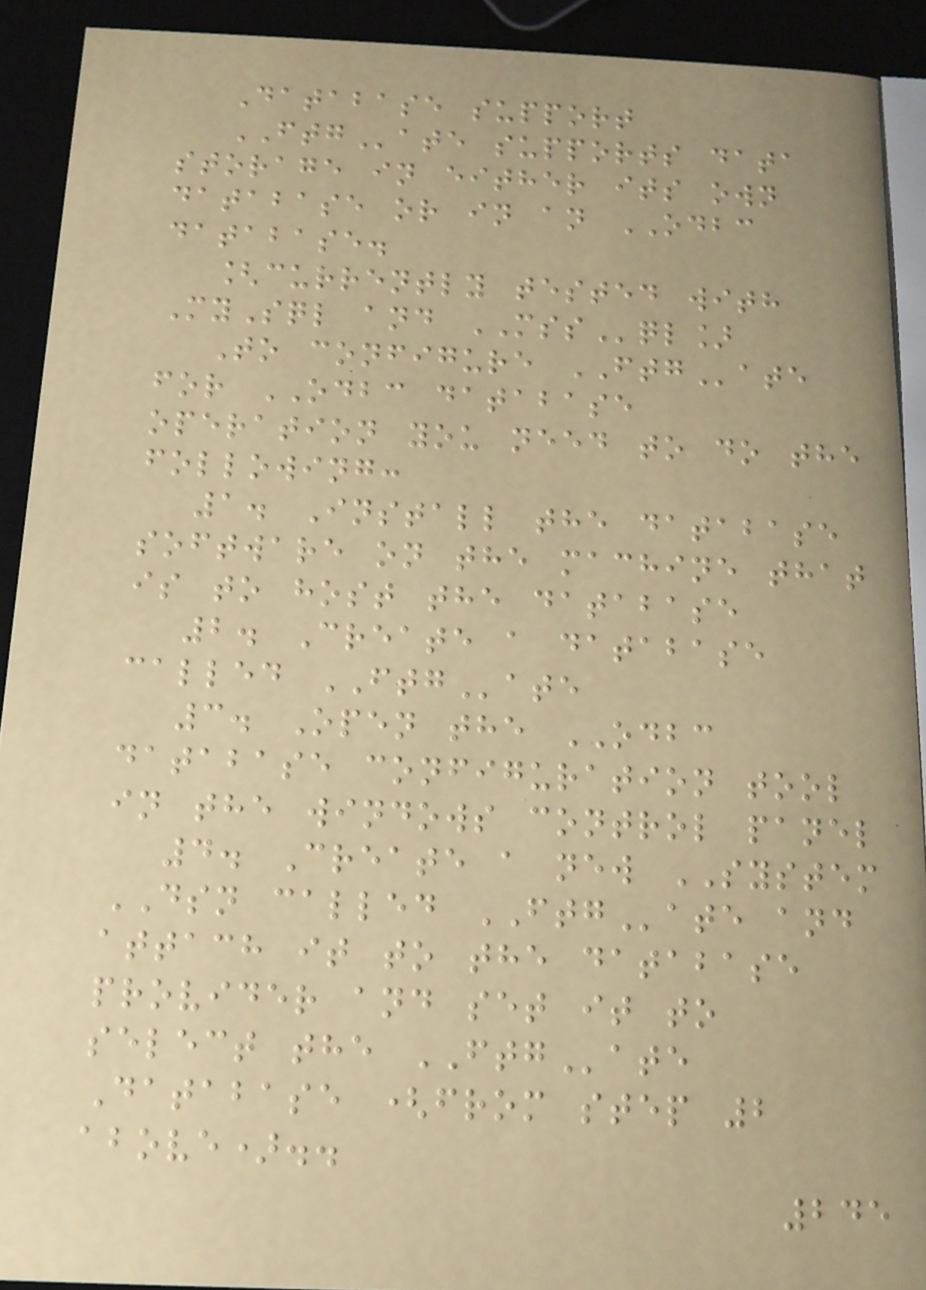Database support
FTGate supports data
storage in either its own
database or in an ODBC
database.
[currently tested with
MySql and MSSql]
To configure FTGate
for ODBC database
operation you need to do the
following:
1. Install the database
software on the machine that
is to host the database
2. Create a database
called FTGate
3. Open the ODBC
database configuration tool
in the windows control panel
4. Create a new SYSTEM
DSN called FTGate and
attach it to the database
provider and set it to
select the FTGate
Database (from step 2
above)..
245
